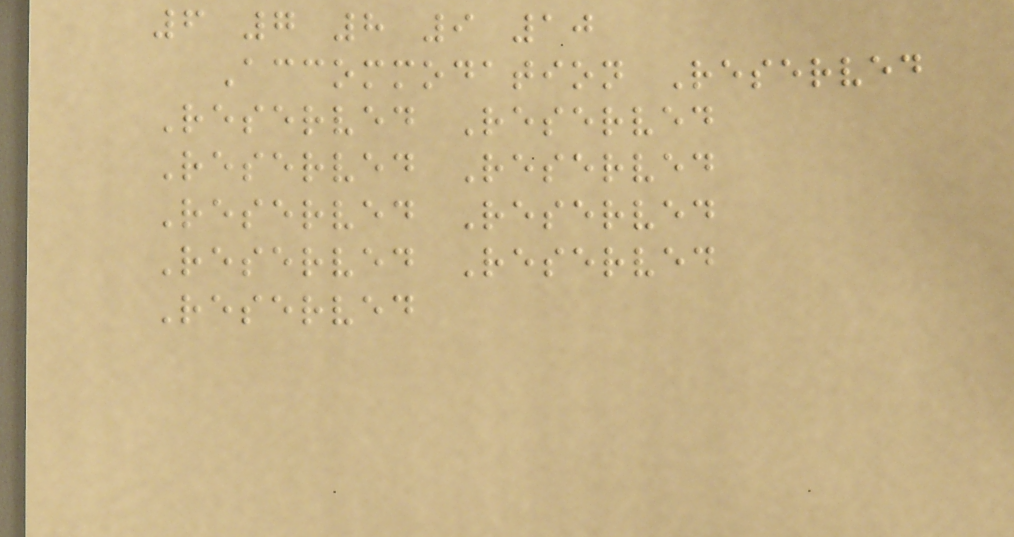6 7 8 9 10
Accommodation Reserved
Reserved Reserved
Reserved Reserved
Reserved Reserved
Reserved Reserved
Reserved
